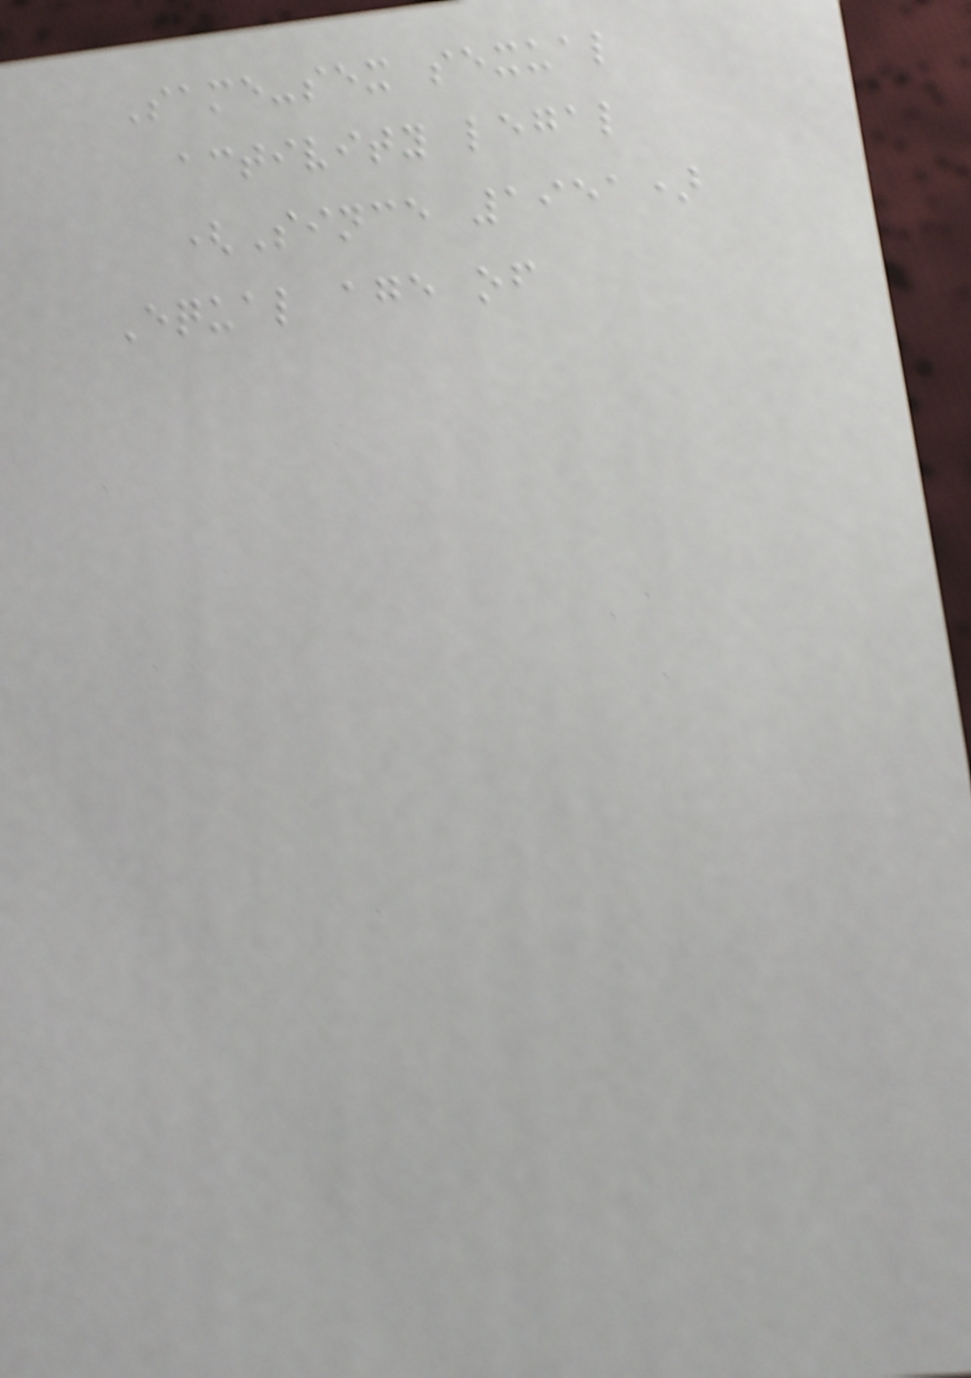Same-sex sexual
activity legal
(Since 1951)
Equal age of
